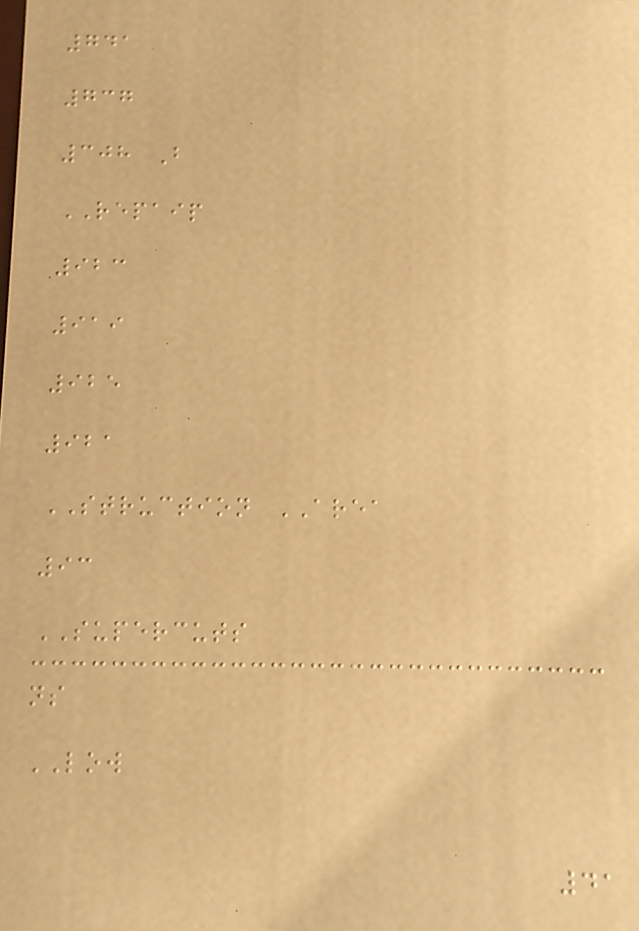741
737
308 B
REPAIP
923
919
925
921
STRUCTION AREA
93
SUPERCUTS
ns
LOW
41
